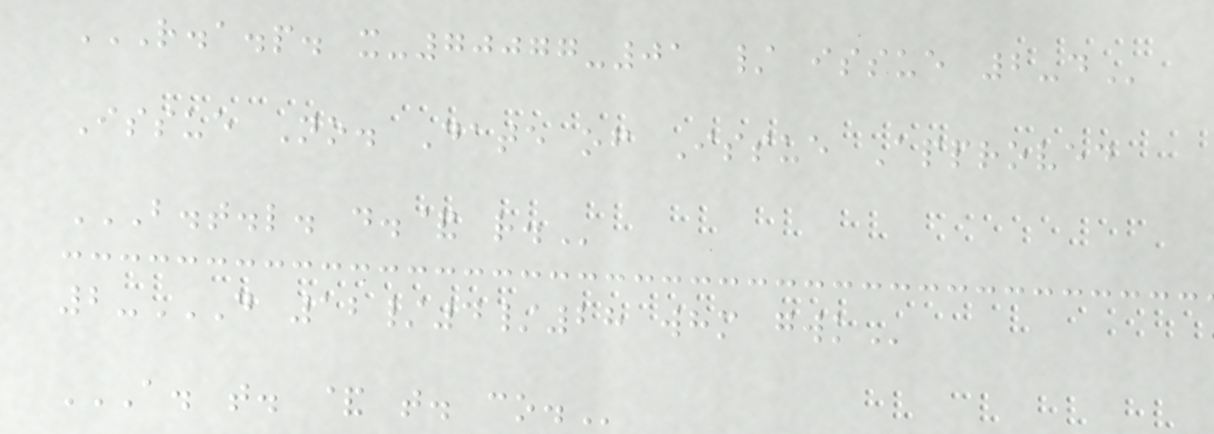R.A.P. X-70077-01 / ISSUE 2-D
Issue No. Date of Issue Approved
B.T.L. D.& R.
2-D 12/4/28 WHM GWK
A. T. & T. CO.
